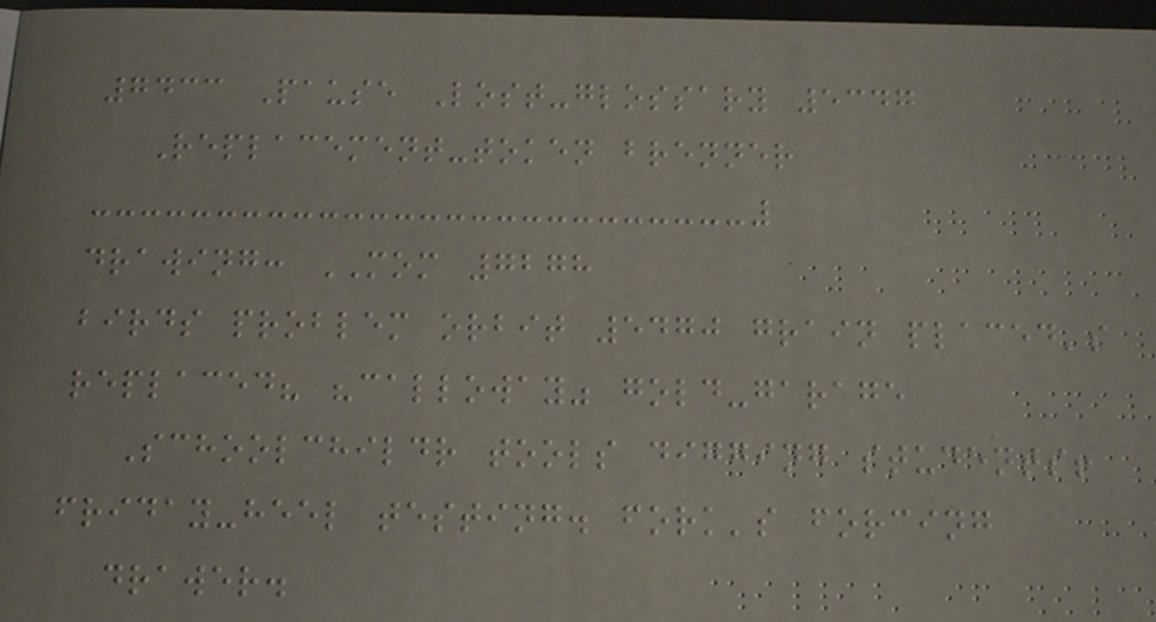7433 Pause Lost-glossary 5347
Replacement-token brenner
drawing: MOM 7278
birds problem orbit 5470 grain placed's
replaced? "calloway" gold-garage
Schoolchildr tools digging students!
friday-heel testing. fork's forcing
drawer.
